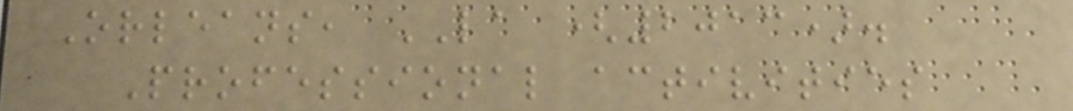Orleans, LA (2013).
Professional activities
